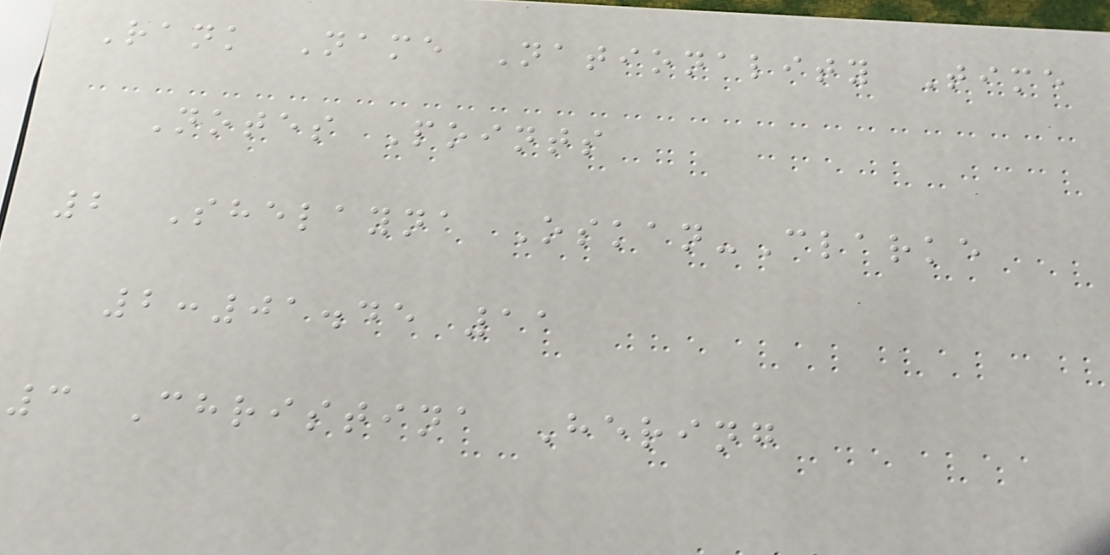Rank Name Nationality Time
Notes Points
2 Shelayna Oskan-Clarke
2:01.45 11
3 Christina Hering
